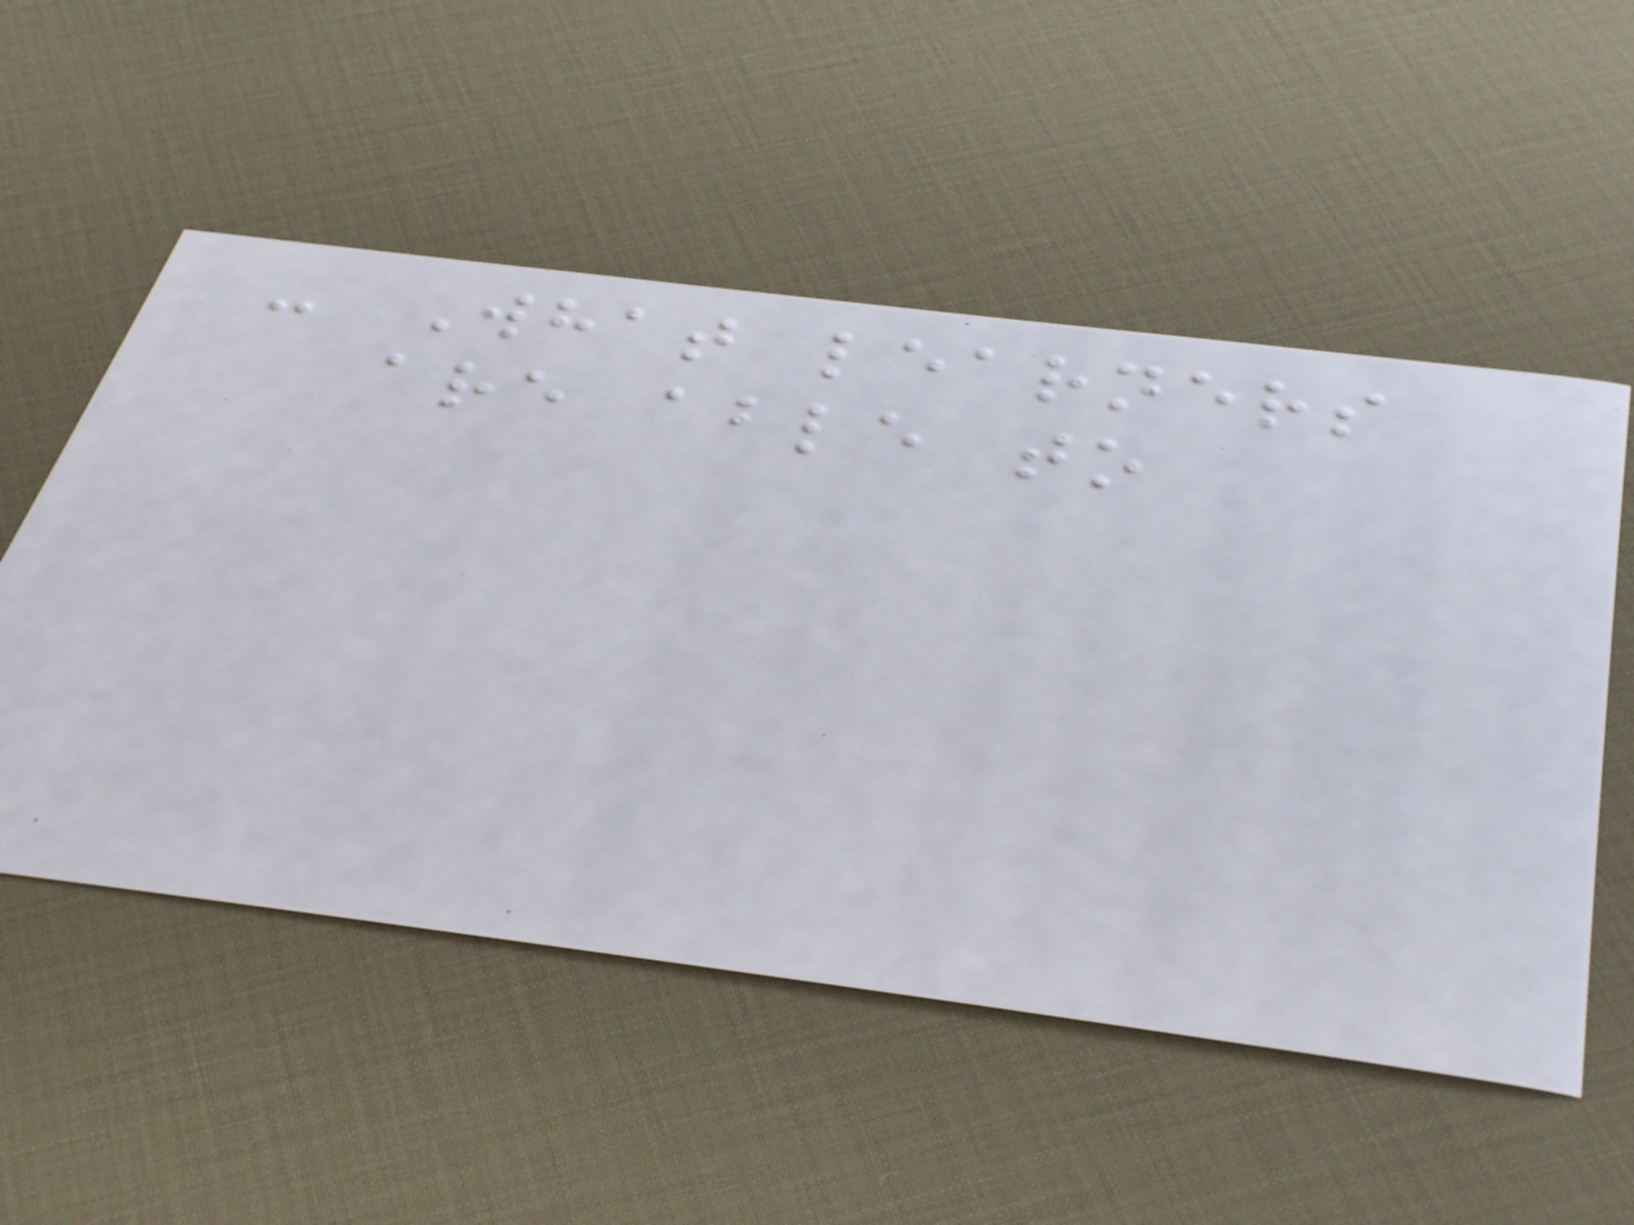- What learners
are able to
